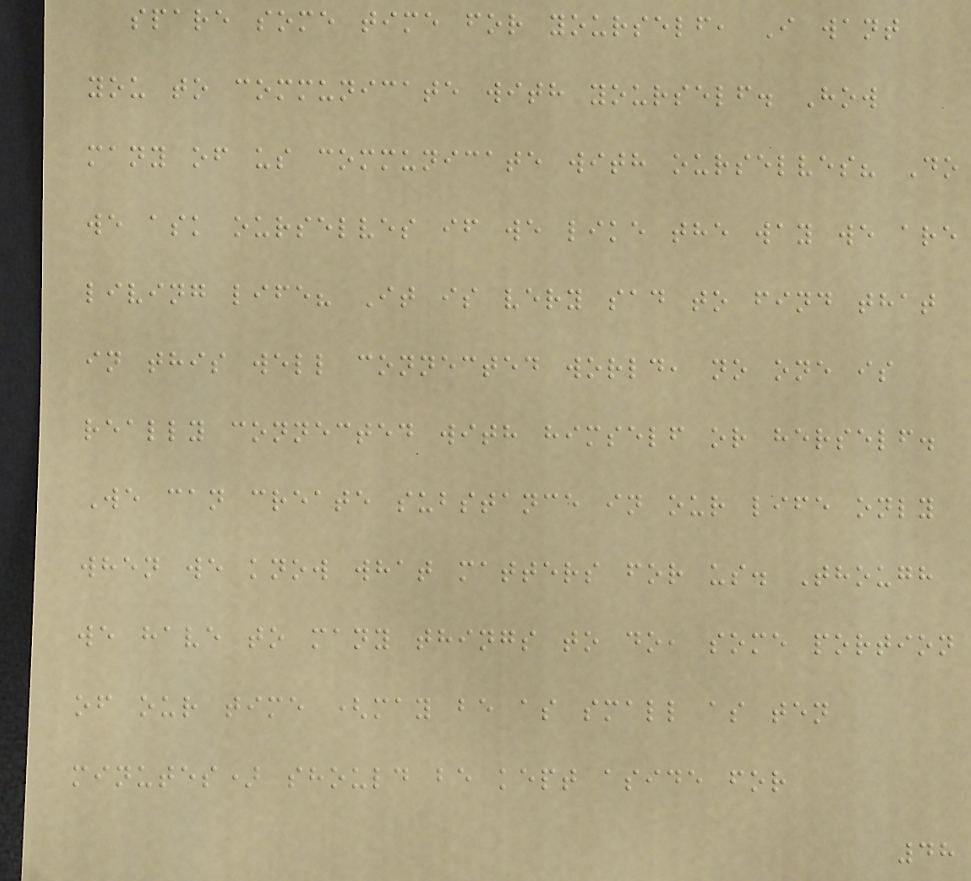spare some time for yourself, I want
you to communicate with yourself. How
many of us communicate with ourselves? Do
we ask ourselves if we like the way we are
living life? It is very sad to find that
in this well connected world, no one is
really connected with himself or herself.
We can create substance in our life only
when we know what matters for us. Though
we have to many things to do, some portion
of our time (may be as small as ten
minutes) should be kept aside for
48
